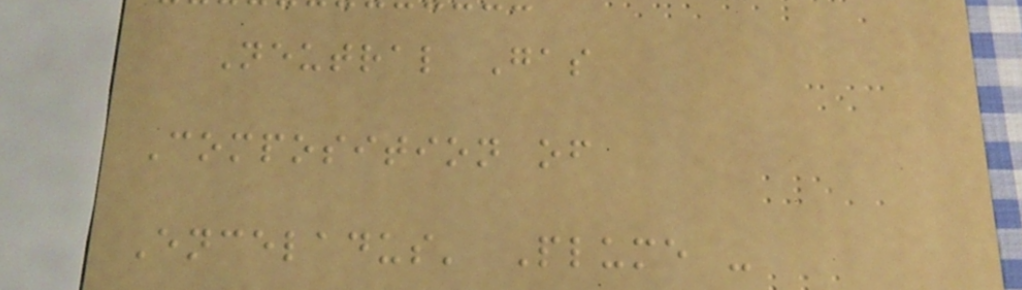Neutral Gas
Composition of
Enceladus' Plume -
